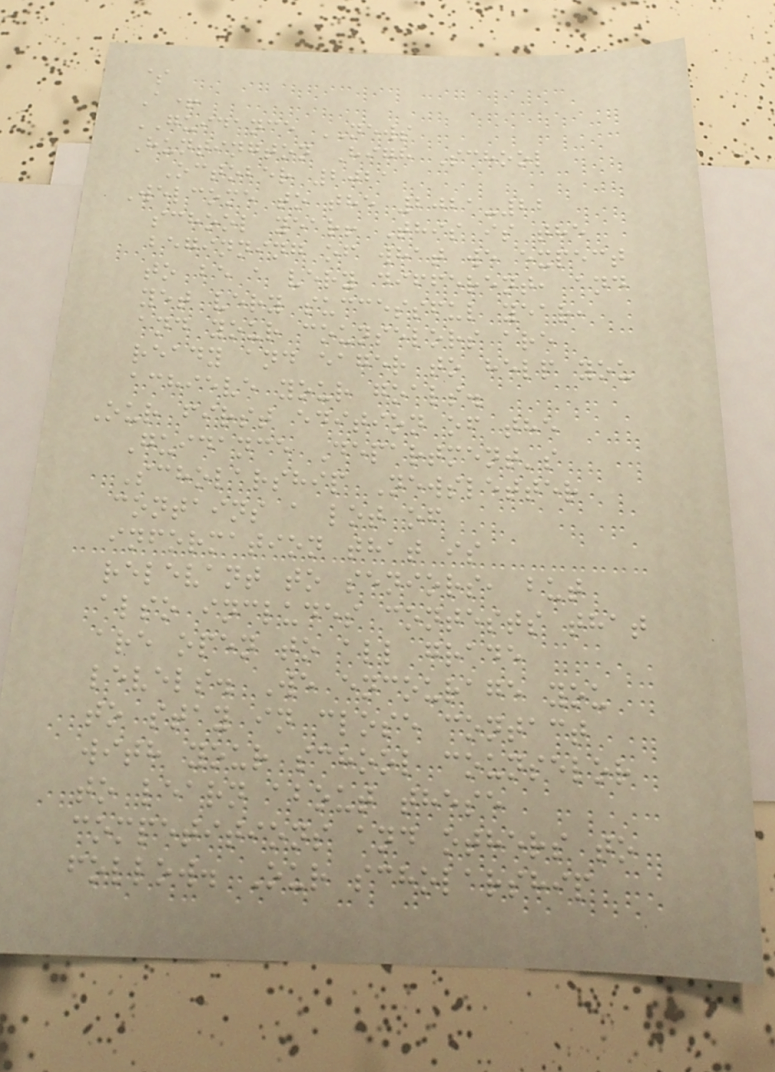$
A+
GUIDANCE NEWS
Huntington High School
October 2021
Welcome to the 2021-22
school year! This is the
beginning of what we expect
to be a very different, and
yet very successful year,
and your counselors are
ready and eager to help you
achieve your goals.
Our first edition of the
Guidance Department's
Scholarship Newsletter
contains a lot of
information that is
relevant to seniors, but
also includes contests that
are open to all grade
levels. We encourage you
to stay in close contact
with your school counselor
to learn about these
competitions and others to
follow. Our scholarship
